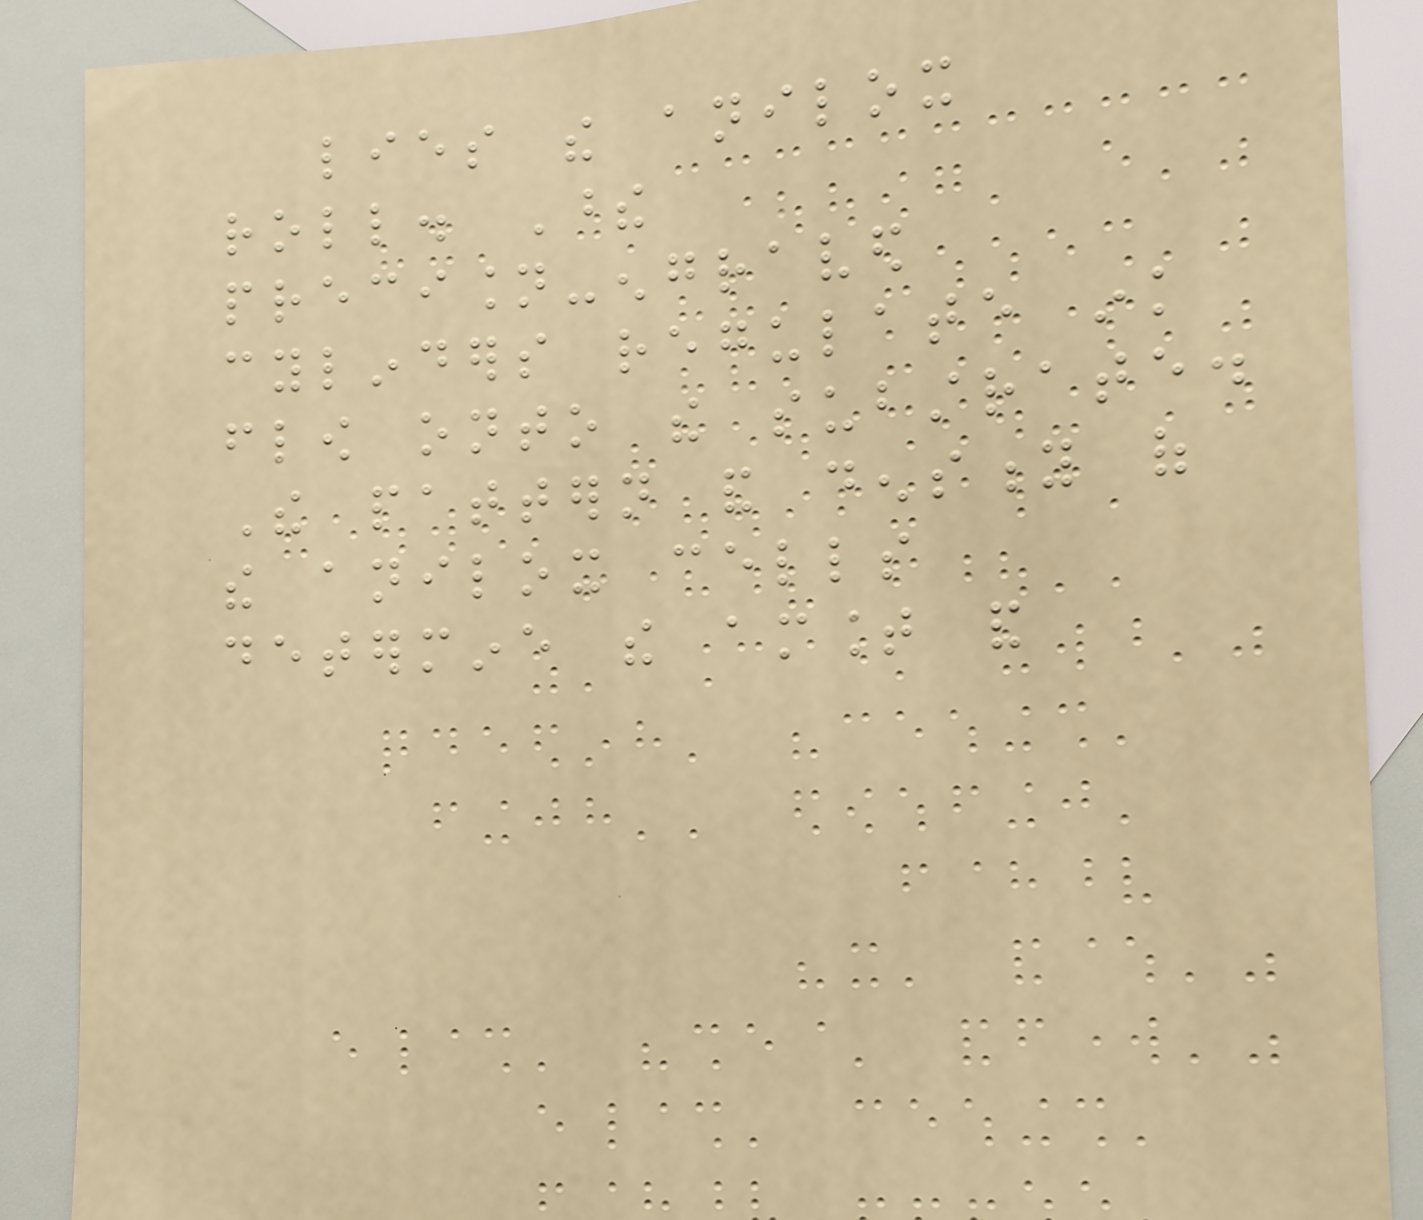lies the anilox
roll. These
precision-engraved
cylinders regulate ink
flow onto the substrate.
The pattern and density of
the anilox cells
determine the amount and
